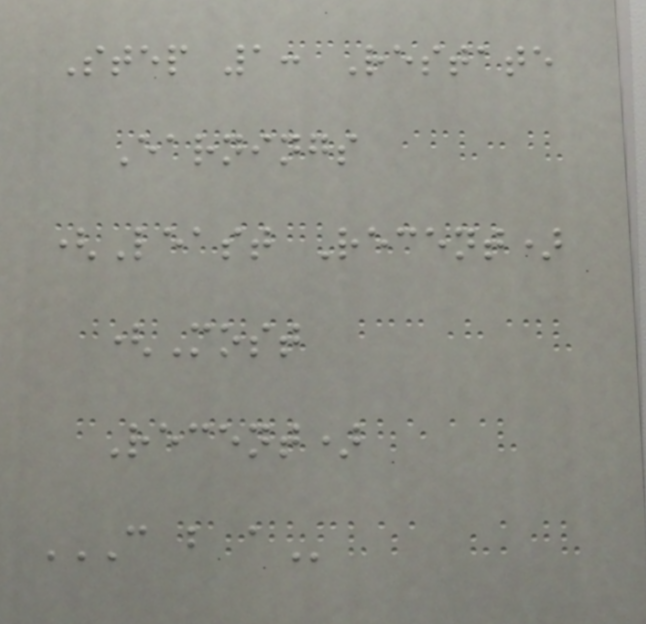Step 1: Restate
Earnings
(Least Recent)
(Most
Recent)
C B A
